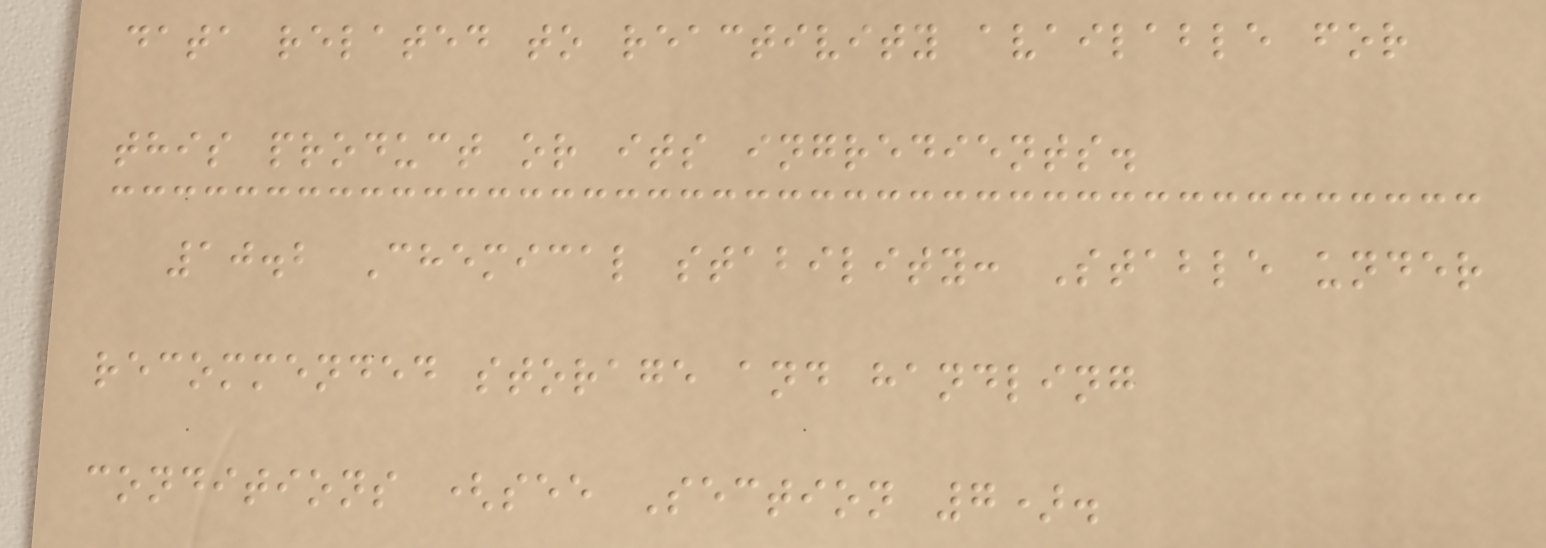data related to reactivity available for
this product or its ingredients.
10.2 Chemical stability: Stable under
recommended storage and handling
conditions (see Section 7).
